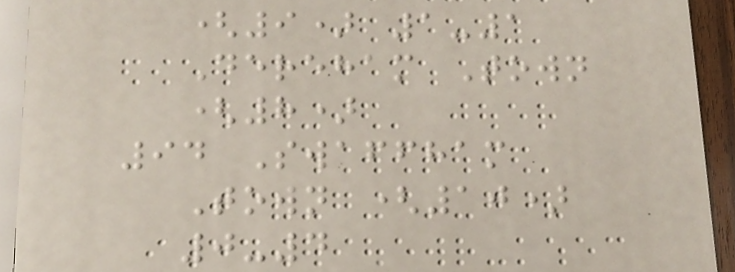(9) 1-1
Dereham Town
(8)
94 Swaffham
Town (10)
0-4
